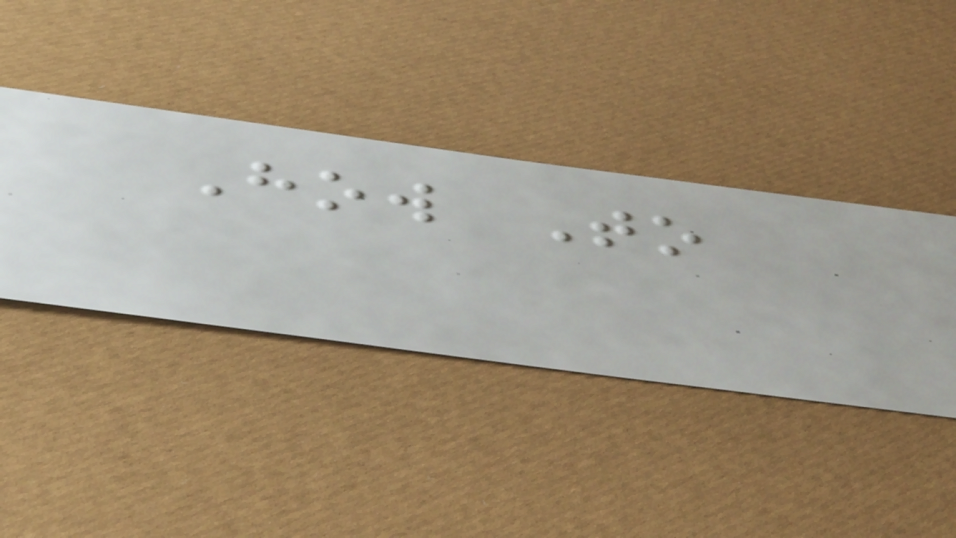How To
